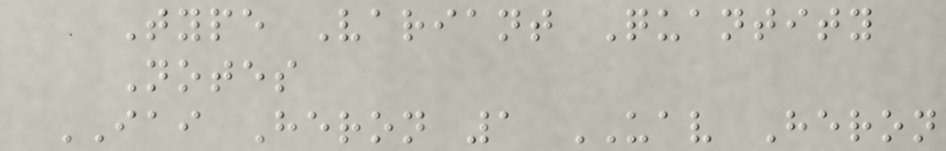Type Variant Quantity
Notes
IAI Heron 1 UAV Heron
